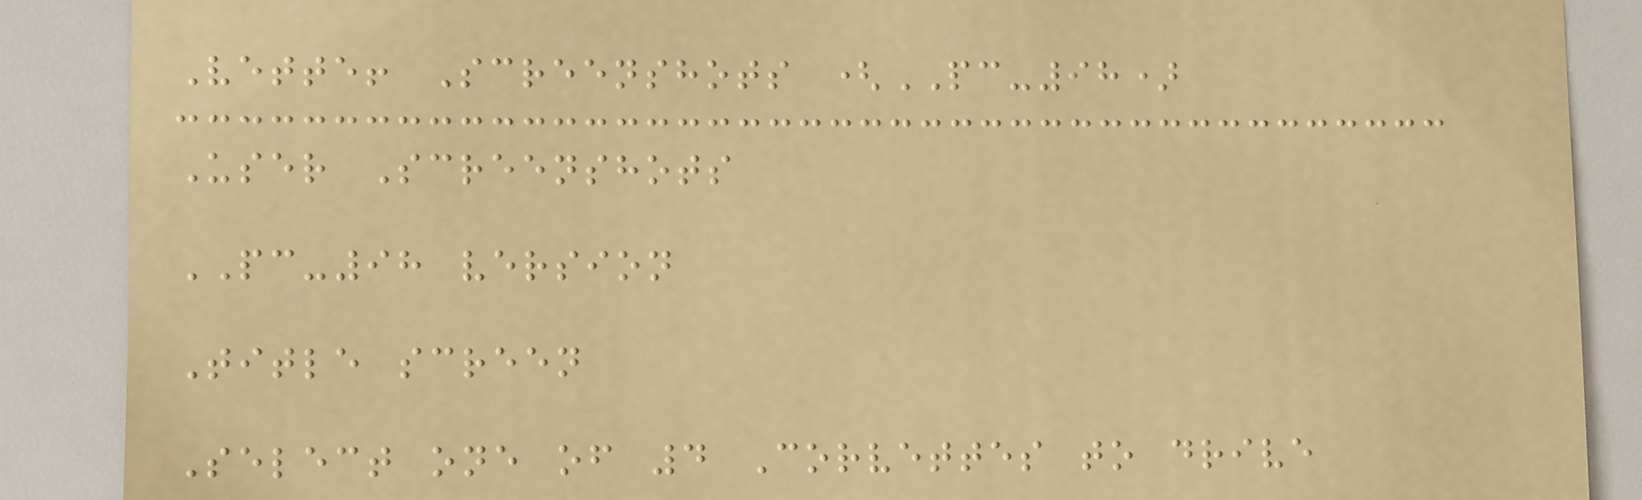Vette! Screenshots (PC-98)
User Screenshots
PC-98 version
Title screen
Select one of 4 Corvettes to drive
